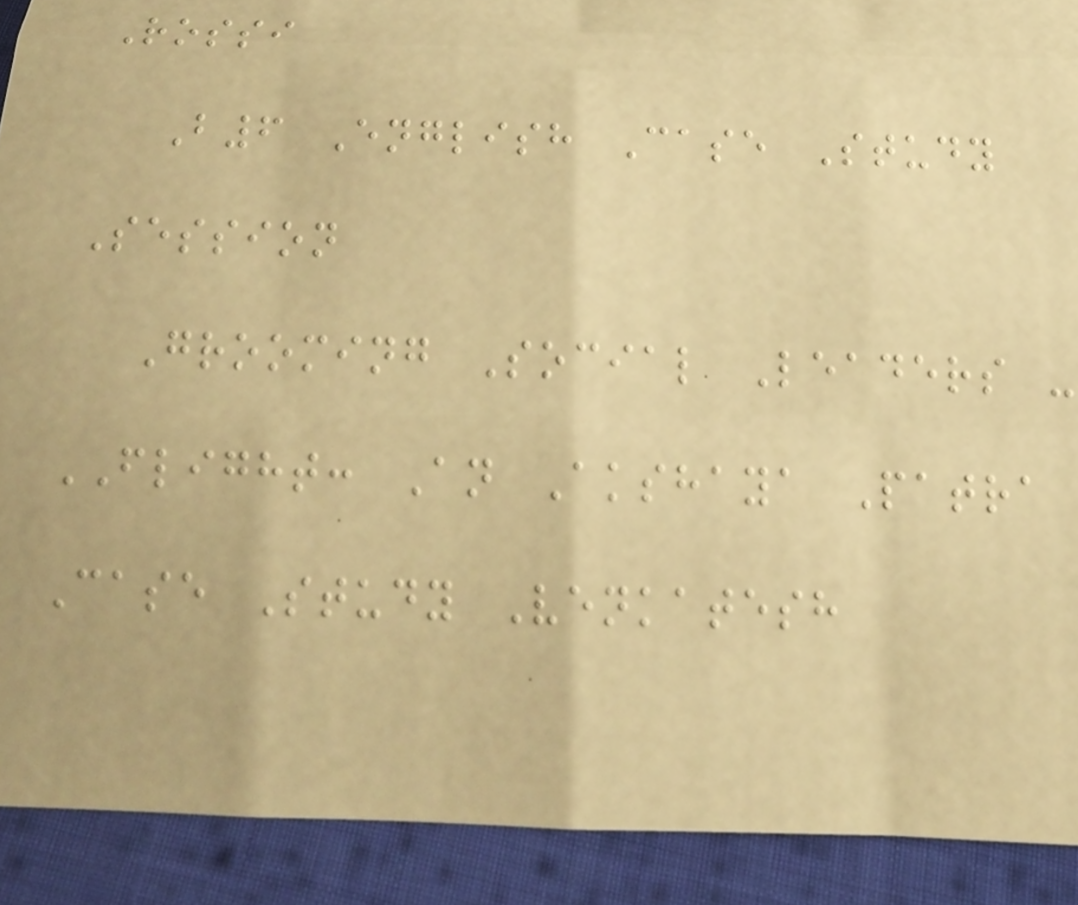Rossi
B6 English Case Study
Session
Grooming Social Leaders -
FLIGHT: An Akshaya Patra
Case Study Venkatesh
